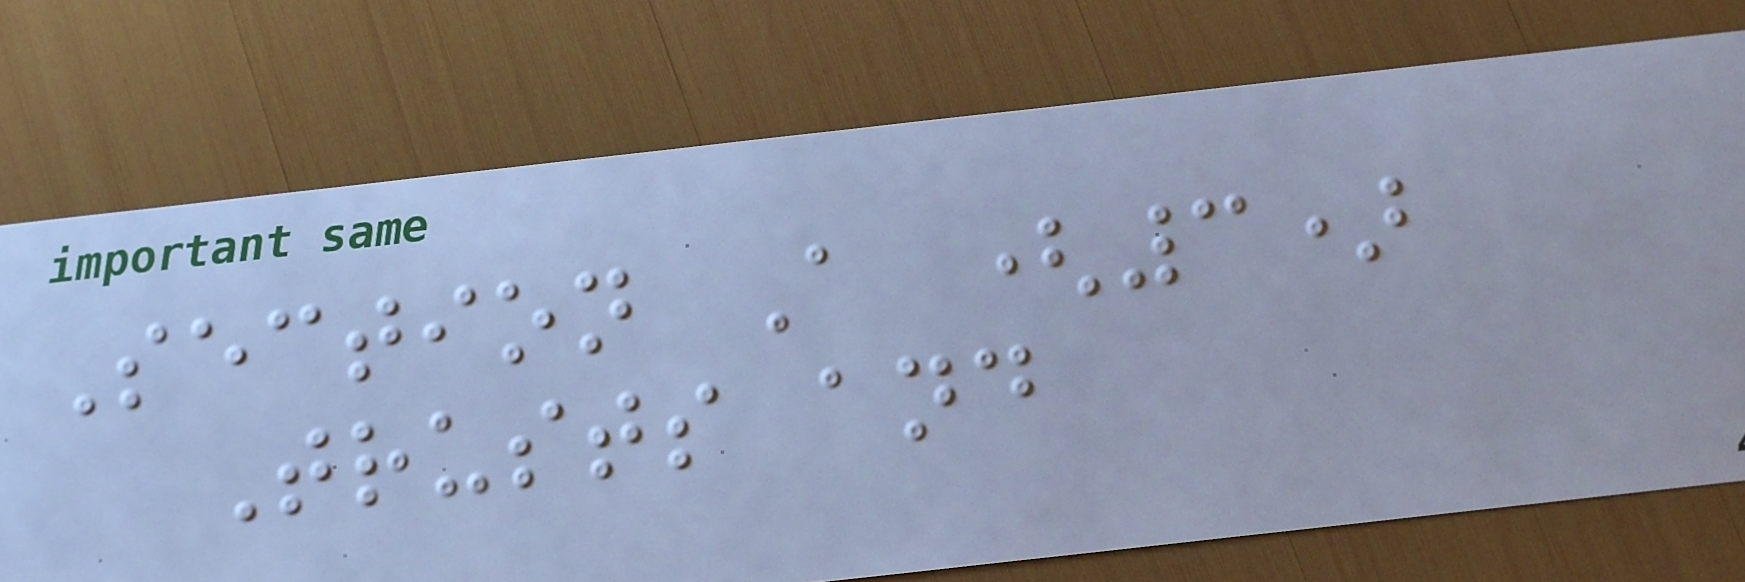Section A (3)
Trusts and
